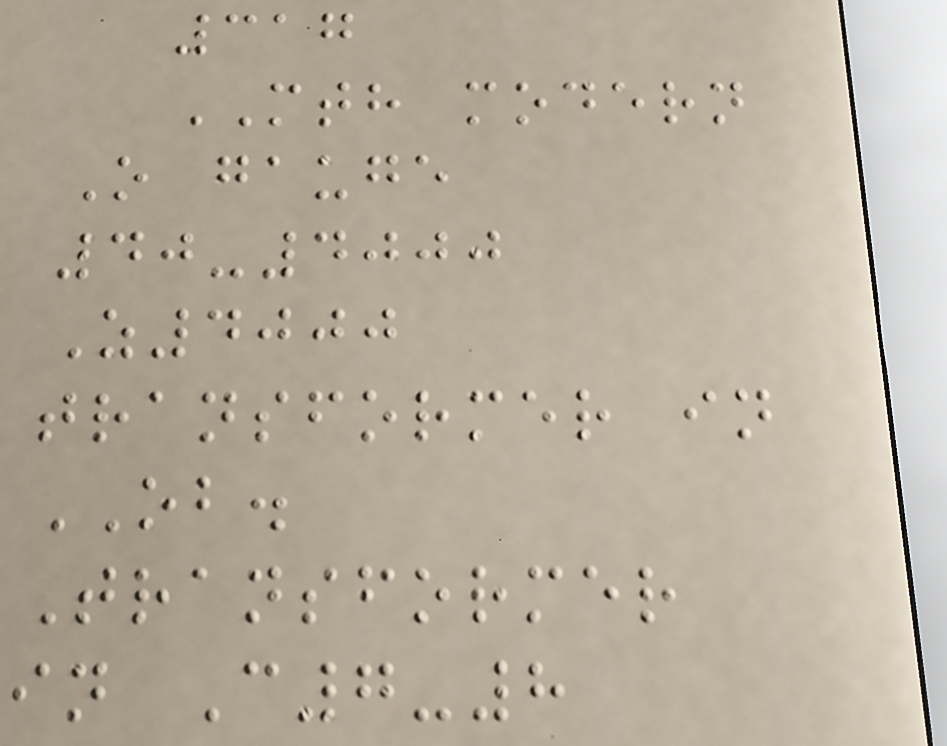317
MTH modern
O gauge
40-4000
Z4000
transformer in
OB.
Transformer
in C7-8
